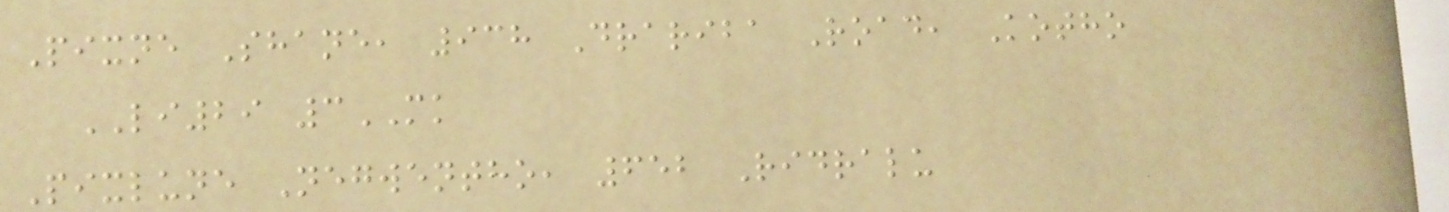Pixne Shane, 938 Drariba Road, Kotho
LI29 3MK
Pixlune Negwentho, 652 Ridralu
